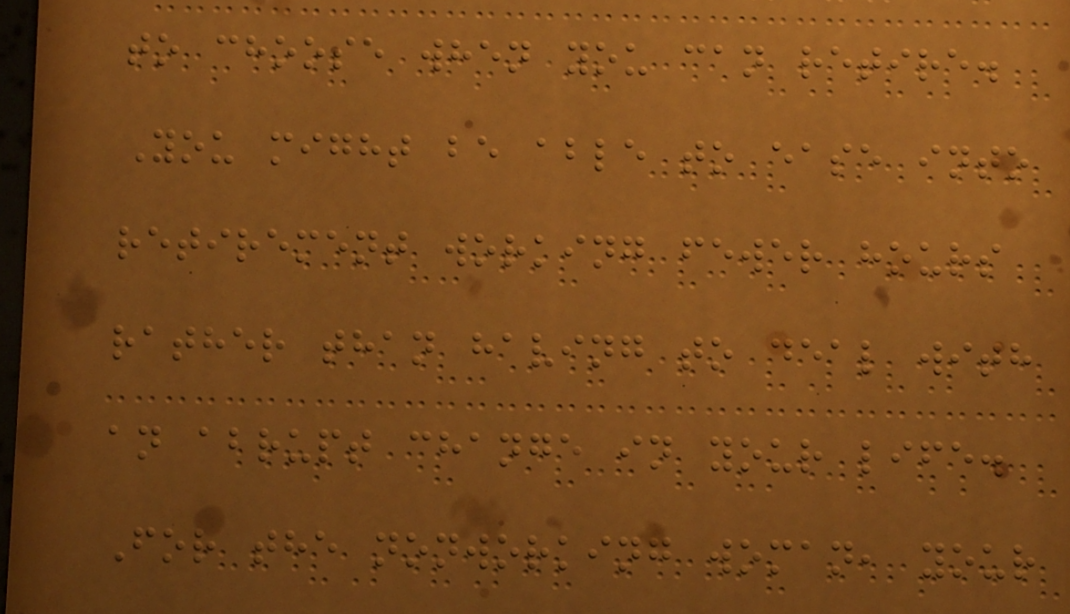to choose when you can retire.
You might be able to ease into
retirement working fewer hours
rather than having to deal with
an abrupt change in your life.
For the nonworking woman, your
